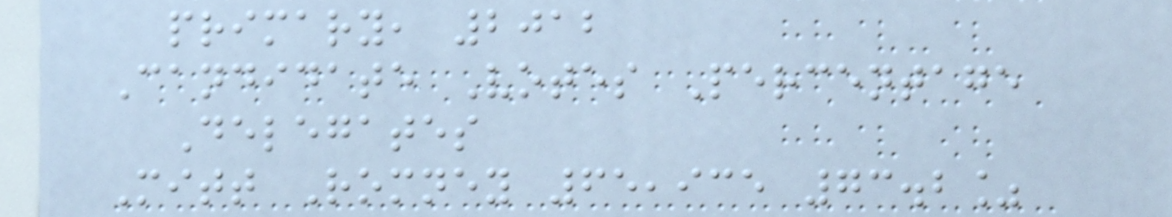primary, 2012
Candidate Votes Percentage
Delegates
Mitt Romney 65,935 73.2%
